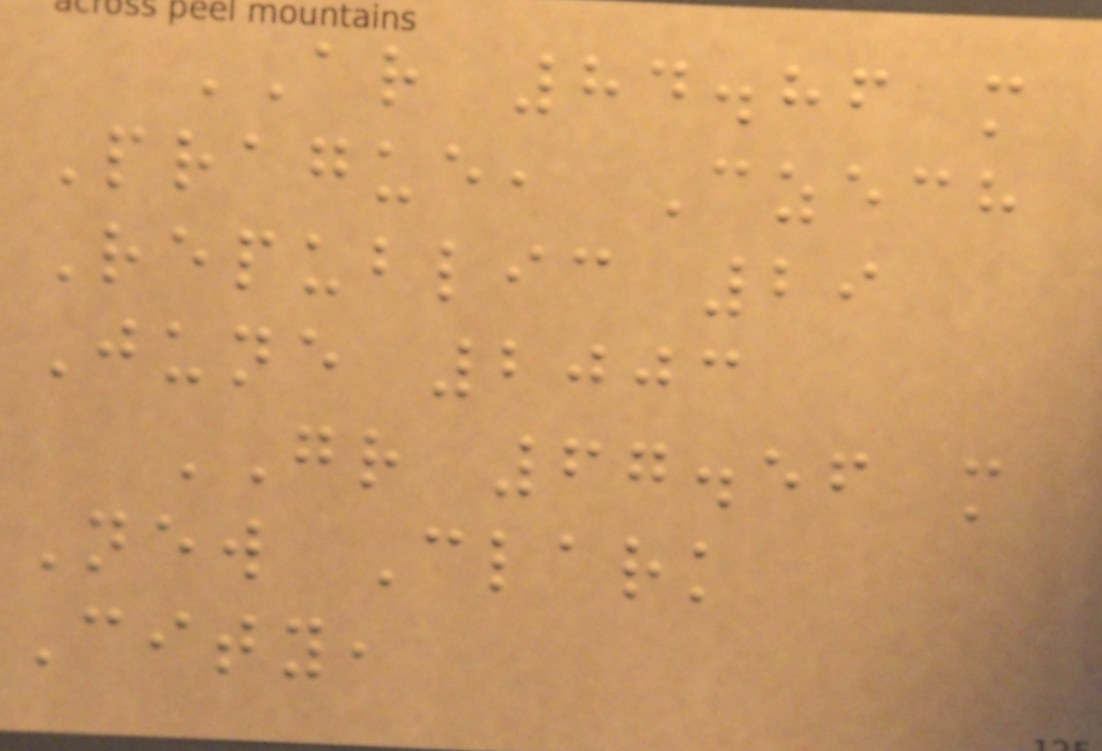AR 84.86 m
Prague, Czech
Republic 29
June 2003
GR 67.56 m
New Clark
City,
